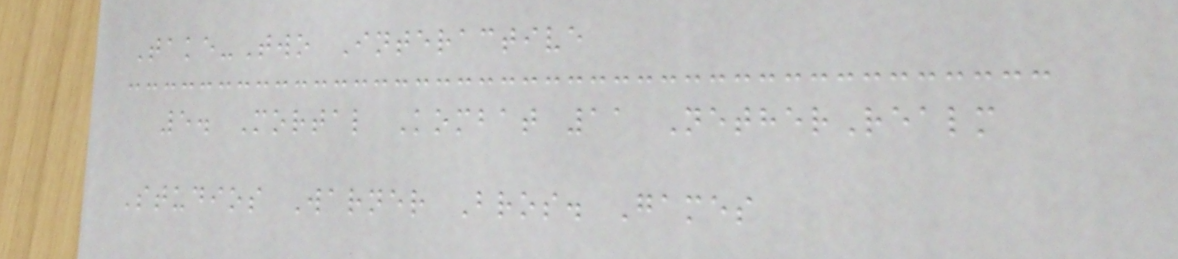Take-Two Interactive
5. Mortal Kombat 11 NetherRealm
Studios Warner Bros. Games
